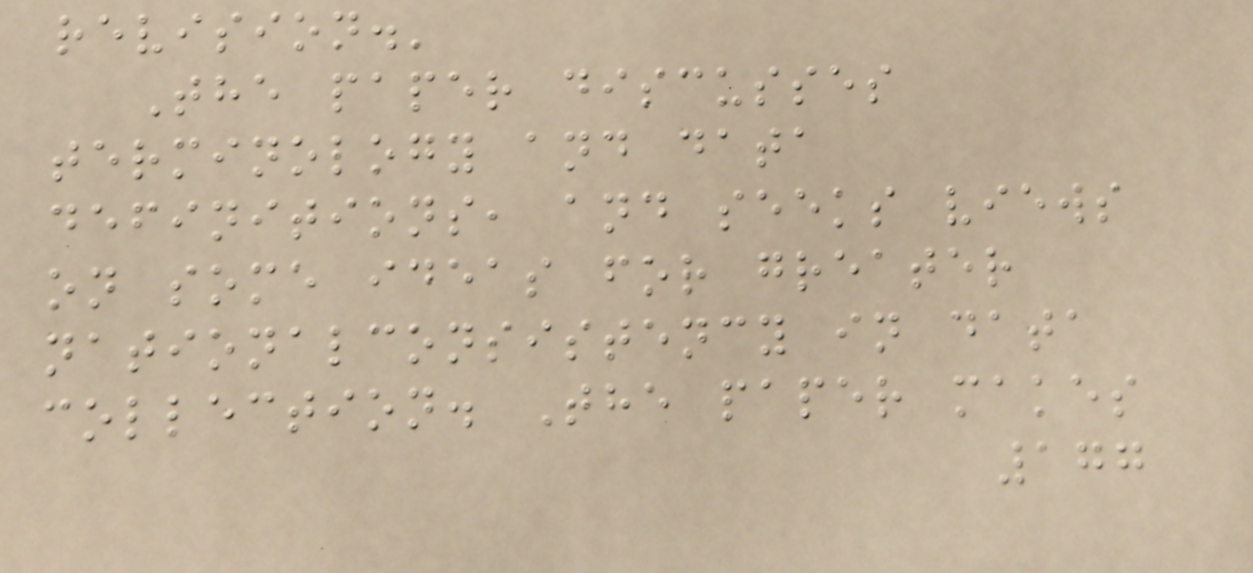revision.'
The paper discusses
terminology and data
definitions, and seeks views
on some ideas for greater
nationalconsistency in data
collection. The paper makes
177
